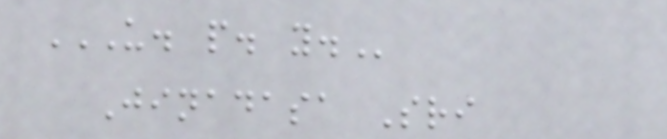U. P. Y.
Jinadasa Sri
